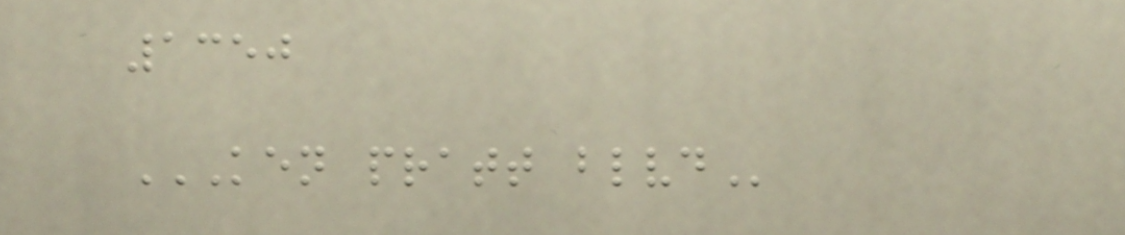1350
KEN PRATT BLVD
